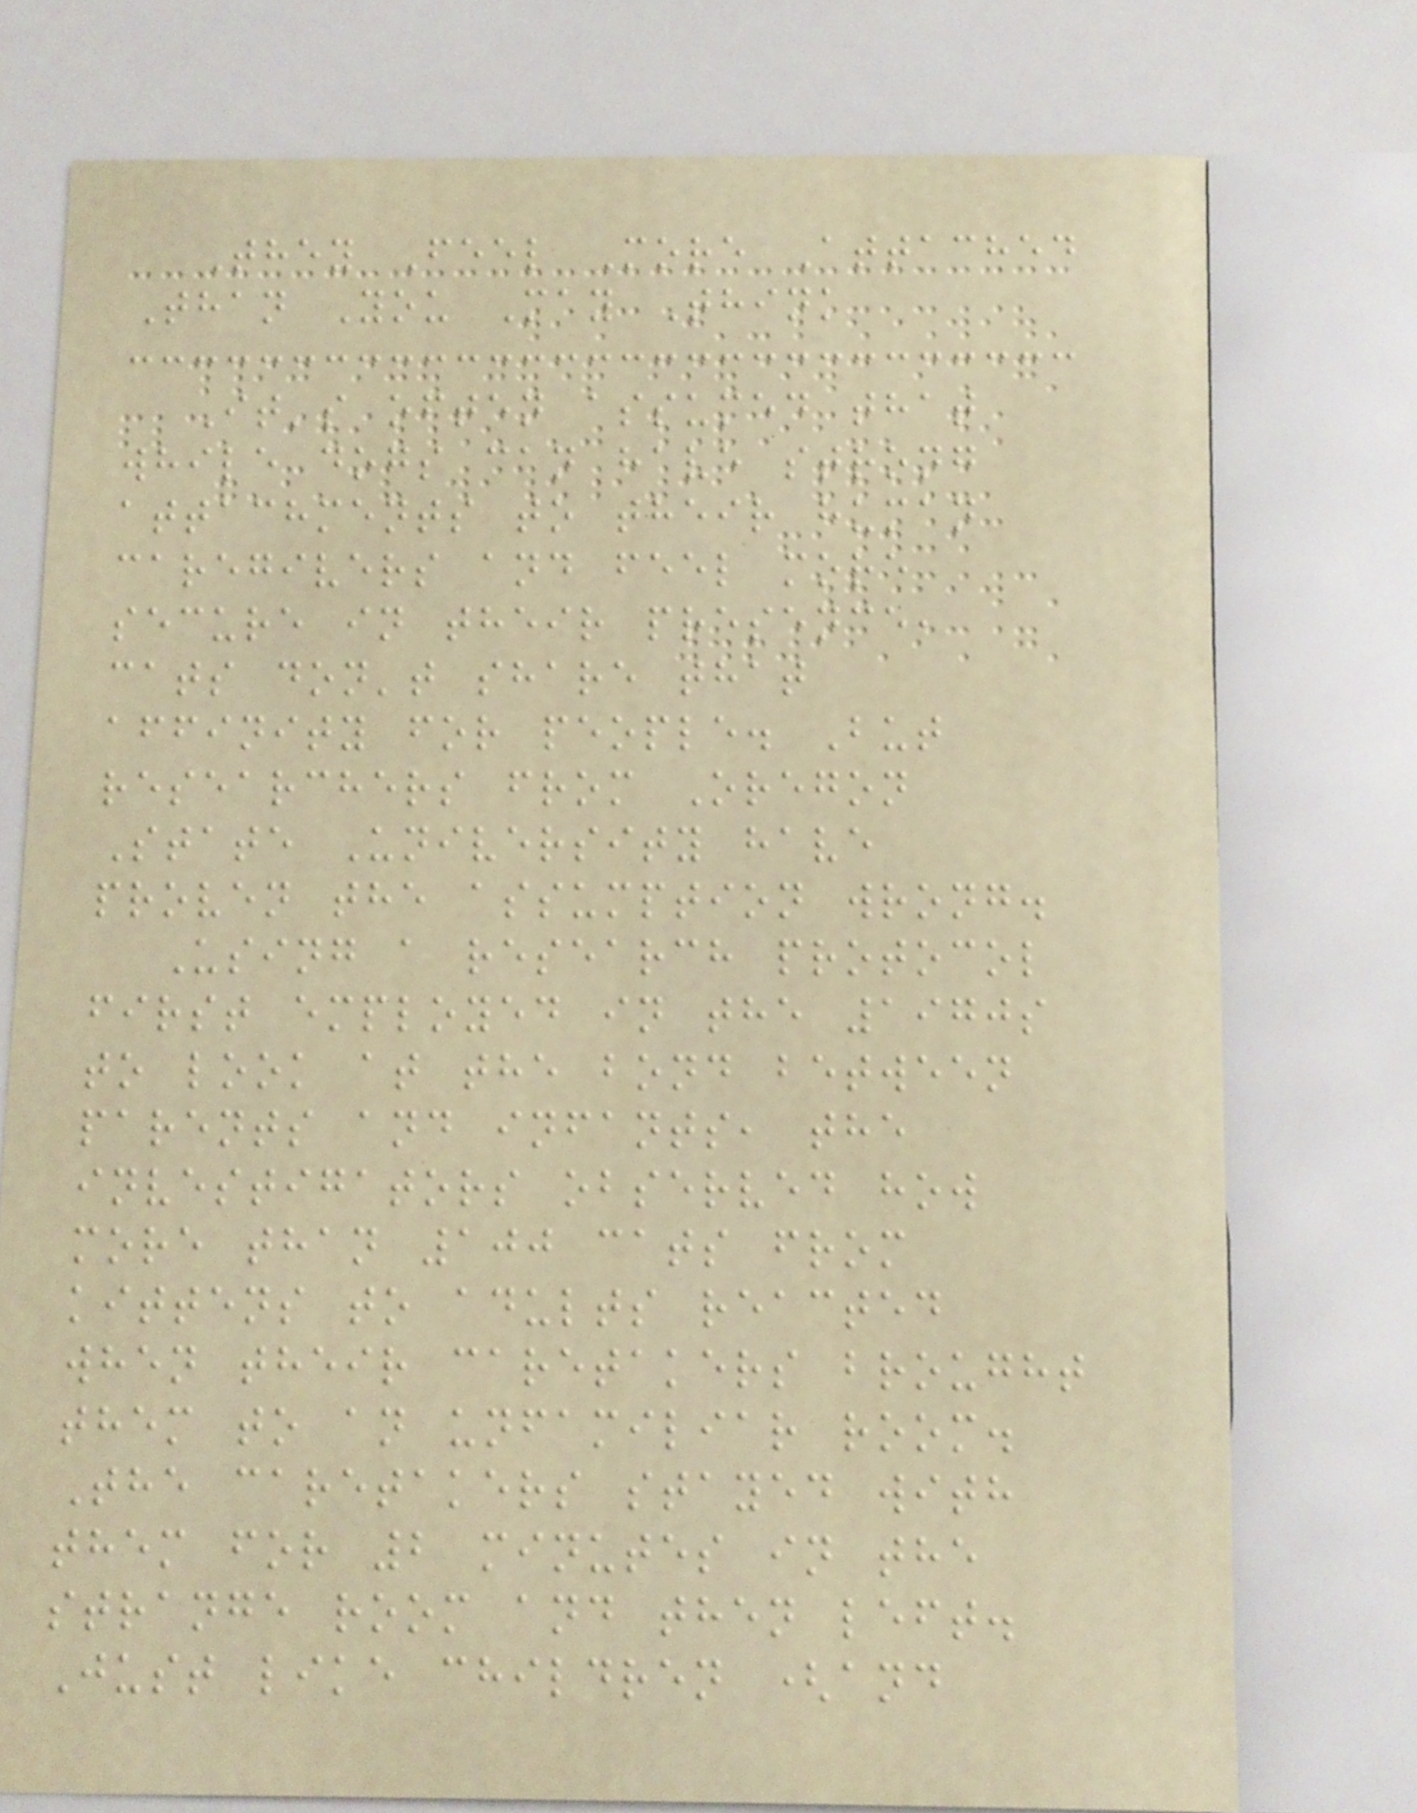They Feel More Attached
Than You May Think
It's often assumed that
while dogs can have strong
attachments to their human
caregivers and feel more
secure in their presence,
cats don't share that
affinity for people. But
researchers from Oregon
State University have
proven the assumption wrong.
Using a research protocol
first employed in the 1970s
to look at the bond between
parents and infants, the
investigators observed how
more than 100 cats from
kittens to adults reacted
when their caretakers brought
them to an unfamiliar room.
The caretakers stayed with
them for 2 minutes in the
strange room and then left.
Just like children (and
